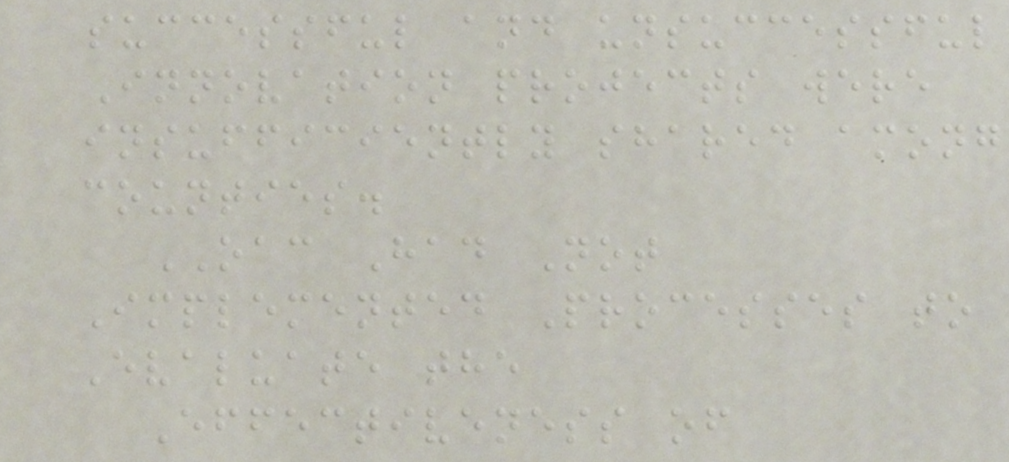successful and unsuccessful
Innovation projects were
insufficiently shared among
counties.
OAC Had Not
Implemented Processes to
Evaluate the
Effectiveness of
